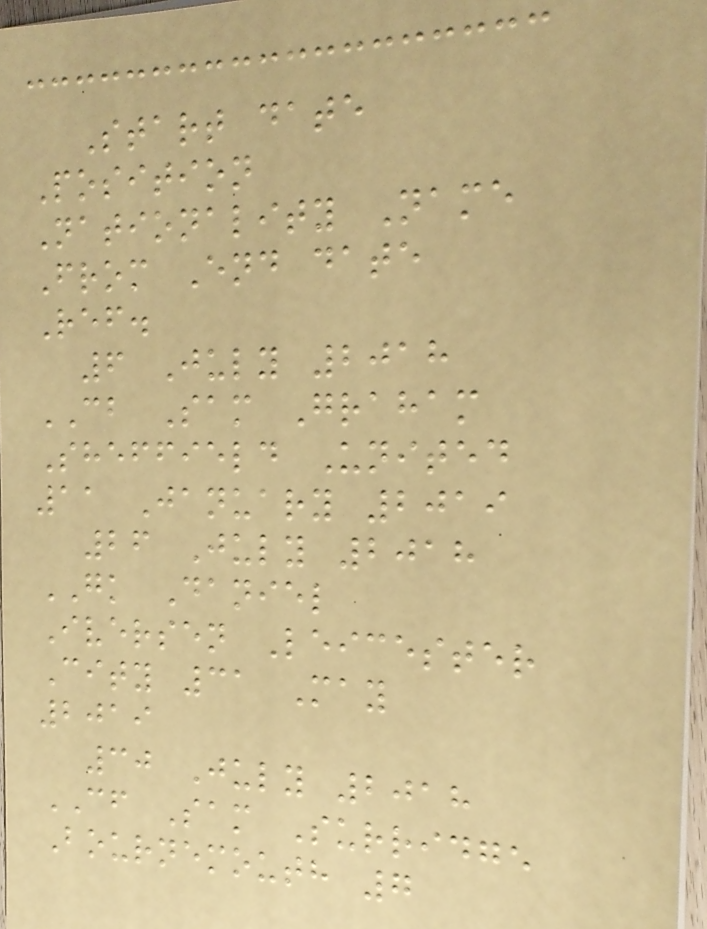Start date
Position
Nationality Name
From End date
Ref.
6 July 2018
CB Sam Graham
Sheffield United
11 January 2019
26 July 2018
GK Daniel
Iversen Leicester
City 31 May
2019
30 July 2018
CF Sam Surridge
Bournemouth 7
